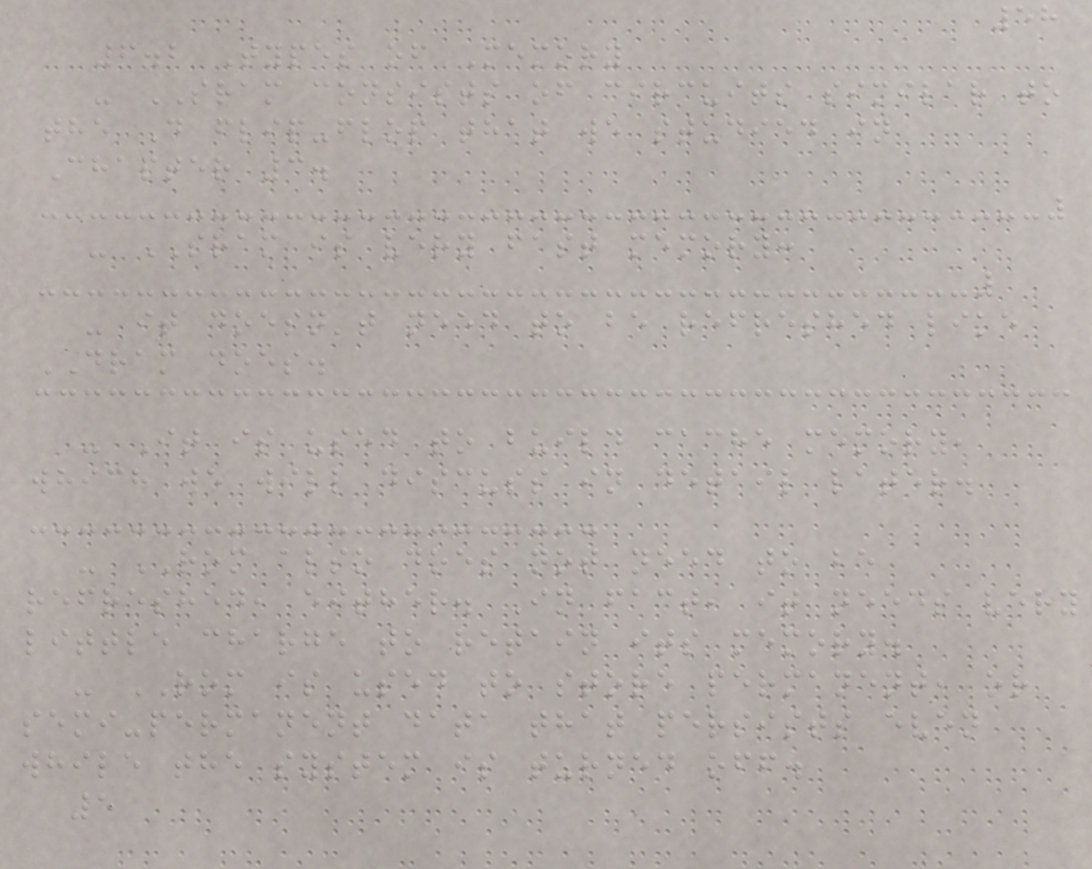58
6.2 Types of Memory
- SRAM consists of circuits similar to
the D flip-flop that we studied in
Chapter 3.
- SRAM is very fast memory:
- it doesn't need to be refreshed like
DRAM does.
- It is used to build cache memory,
which we will discuss in detail later.
- ROM also does not need to be
refreshed, either. In fact, it needs very
little charge to retain its memory.
- ROM is used to store permanent, or
semi-permanent data that persists even
while the system is turned off.
5
